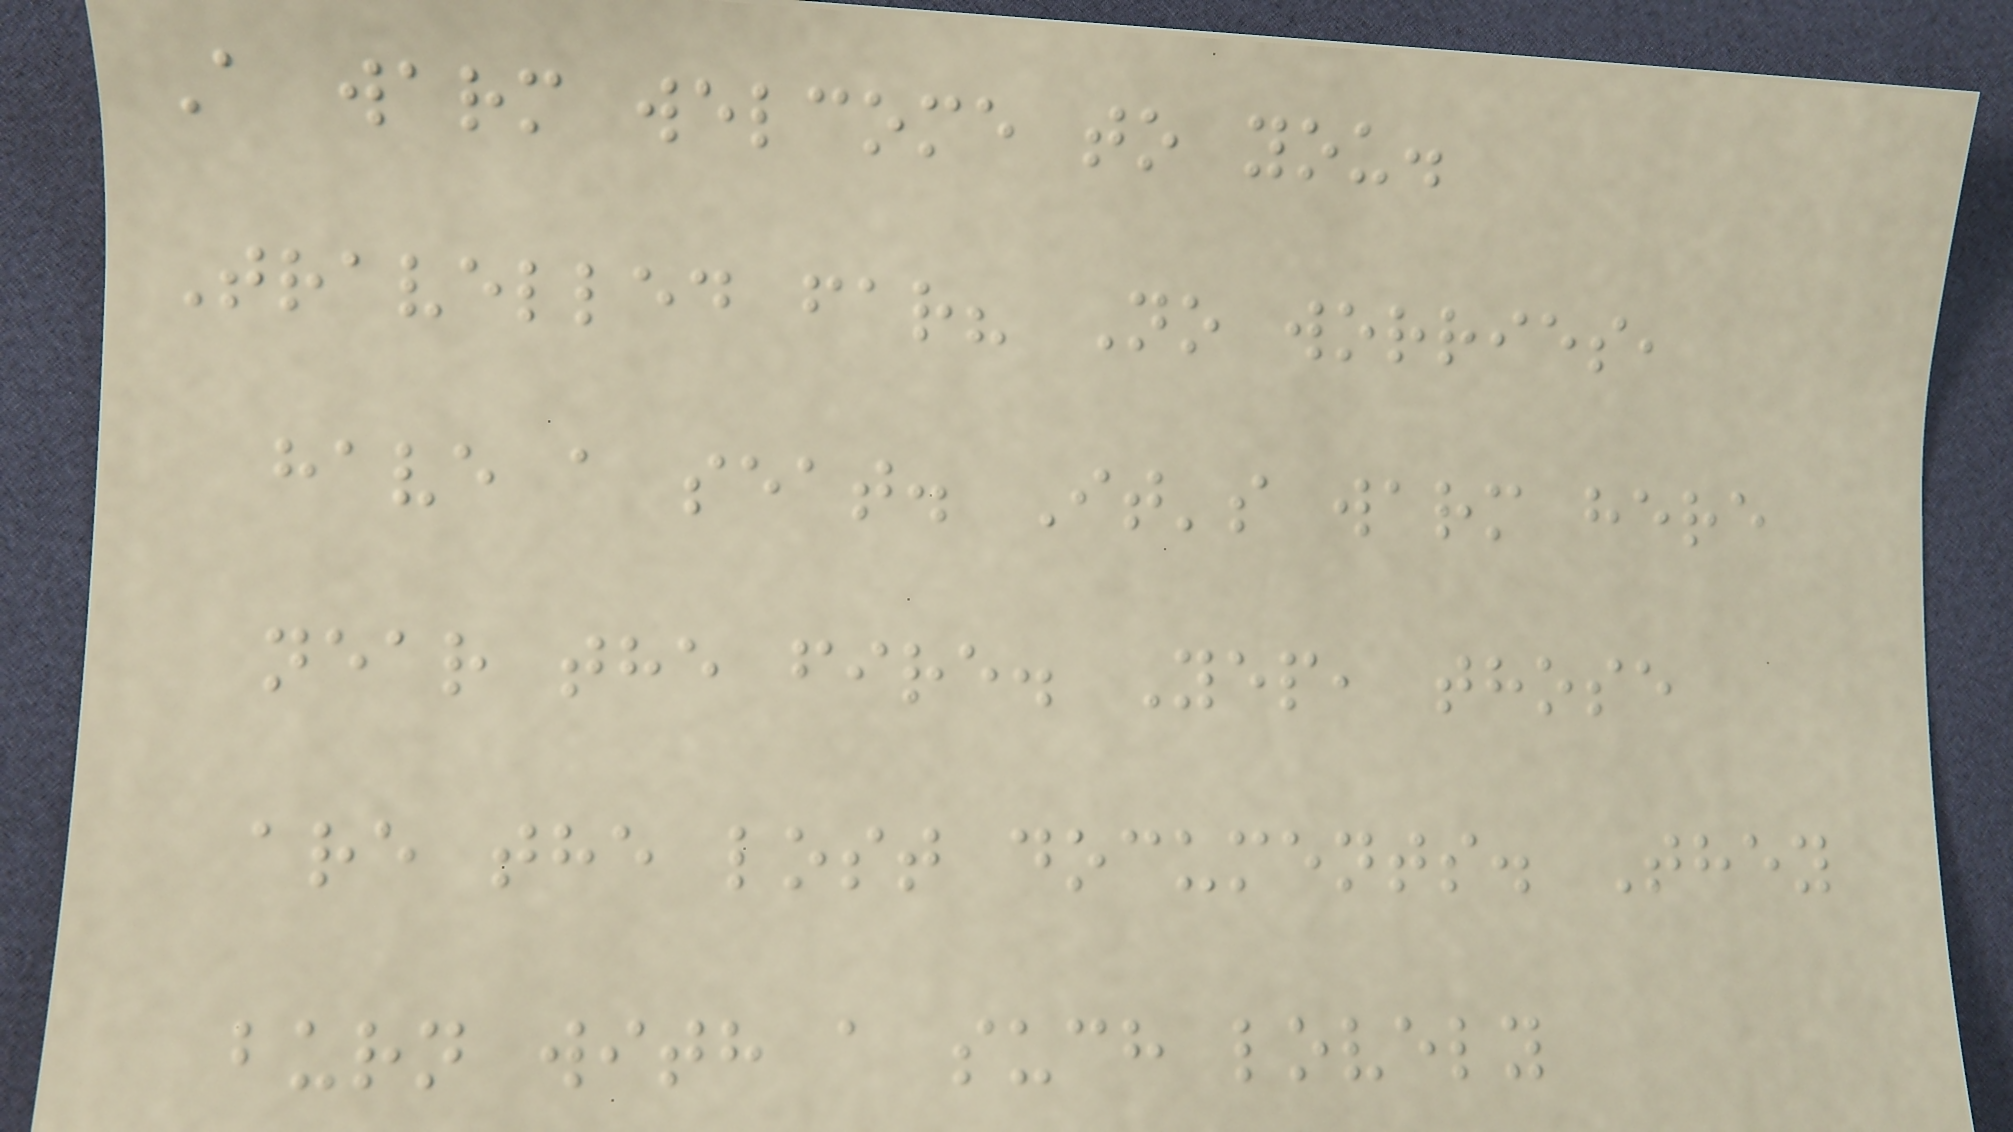A warm welcome to you.
Travelled far? No worries,
have a seat. It's warm here
near the fire. Yep, those
are the lost documents. They
burn with a such lovely
